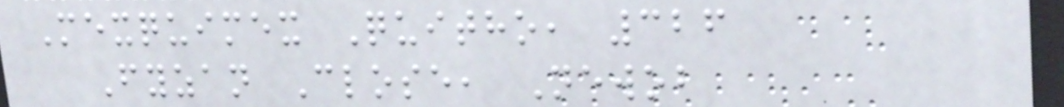Mexquimex Quitho, 326
Fyzan Close, Newob
